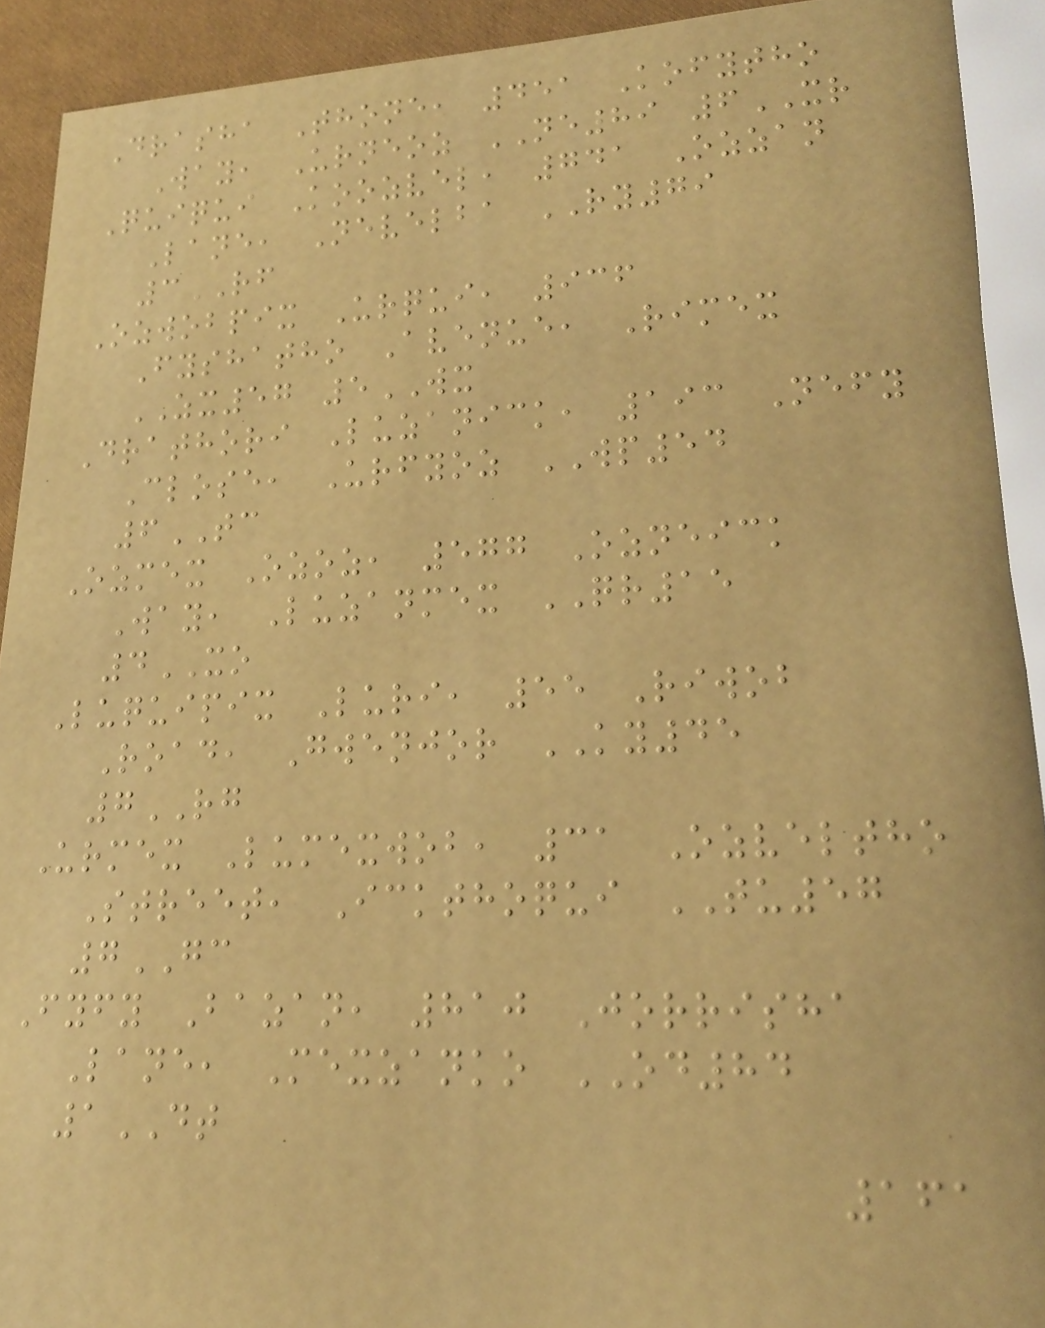Drasha Thone, 451 Kofytho
Way, Urneoz NE89 6XR
Quiqui Koozvel, 741 Ozzan
Lane, Nevelba RY79
3RF
Ozwobpix Urqui, 936
Fyshatho Avenue, Rimex
ZX57 5WX
Drathori Luzanick, 193 Nefy
Close, Urfyoz WP54
6TC
Ozmex Ozoz, 577 Ozneick
Way, Luzanmex QR15
4XO
Luquipix Luri, 55 Riwob
Road, Gwenjor KY45
7RG
Urmex Lumexwob, 31 Ozveltho
Street, Ickthoqui TU57
7GC
Fyfy Bazan, 810 Jorrisha
Lane, Mexzanko OD84
1DT
161
